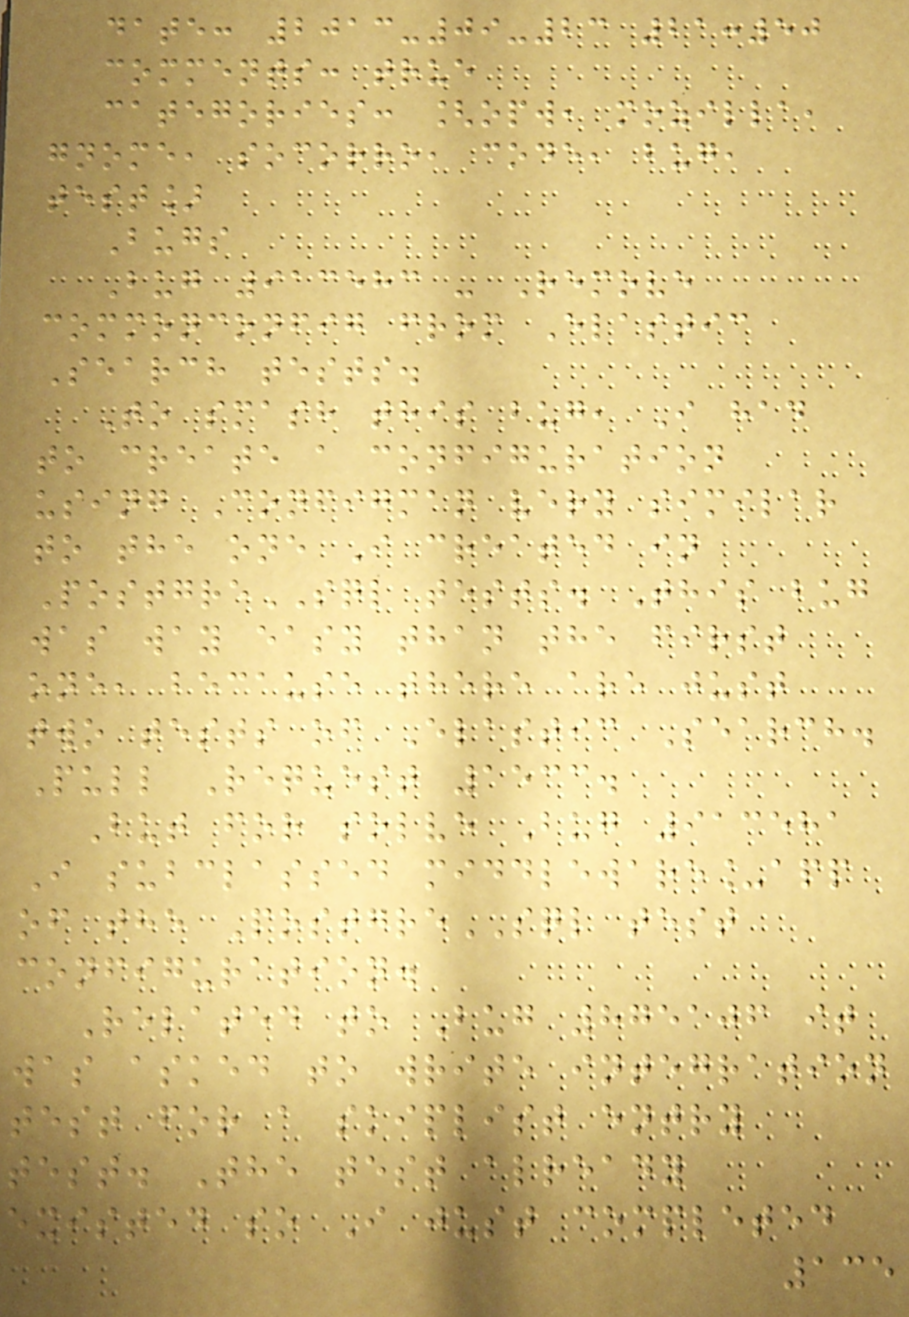date: 2013-09-23 21:50
comments: true
categories: [opw, mozilla,
gnome, socorro, code, bug,
test]
Bugs
Bug 913583 - Remove
commonconfig from Elastic
Search tests.
To smash this bug, I had
to create a configuration
using Configman very similar
to the one I created in
PostgreSQL tests. This bug
was way easy than the first
one, because there are just
two tests of Elastic Search.
Pull Request 1533.
But for solve Bug 913581
I subclassed middleware_app
of the PostgreSQL test
configuration.
Related to Bug 875106 it
was asked to write integration
test for a skiplist entry
test. The test already
existed so I just completed
135
